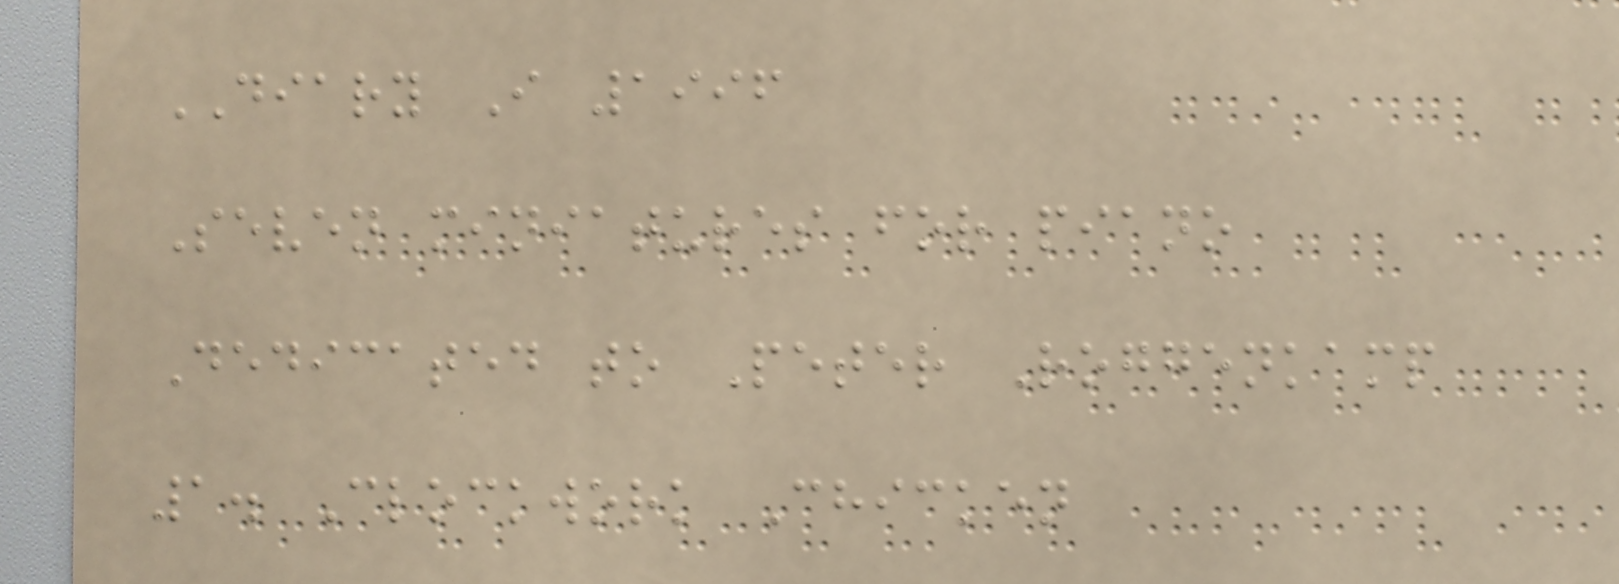DIARY I 1996
Seven miniatures for piano
Dedicated to Peter Roggenkamp
1. Clockwork Chicken
